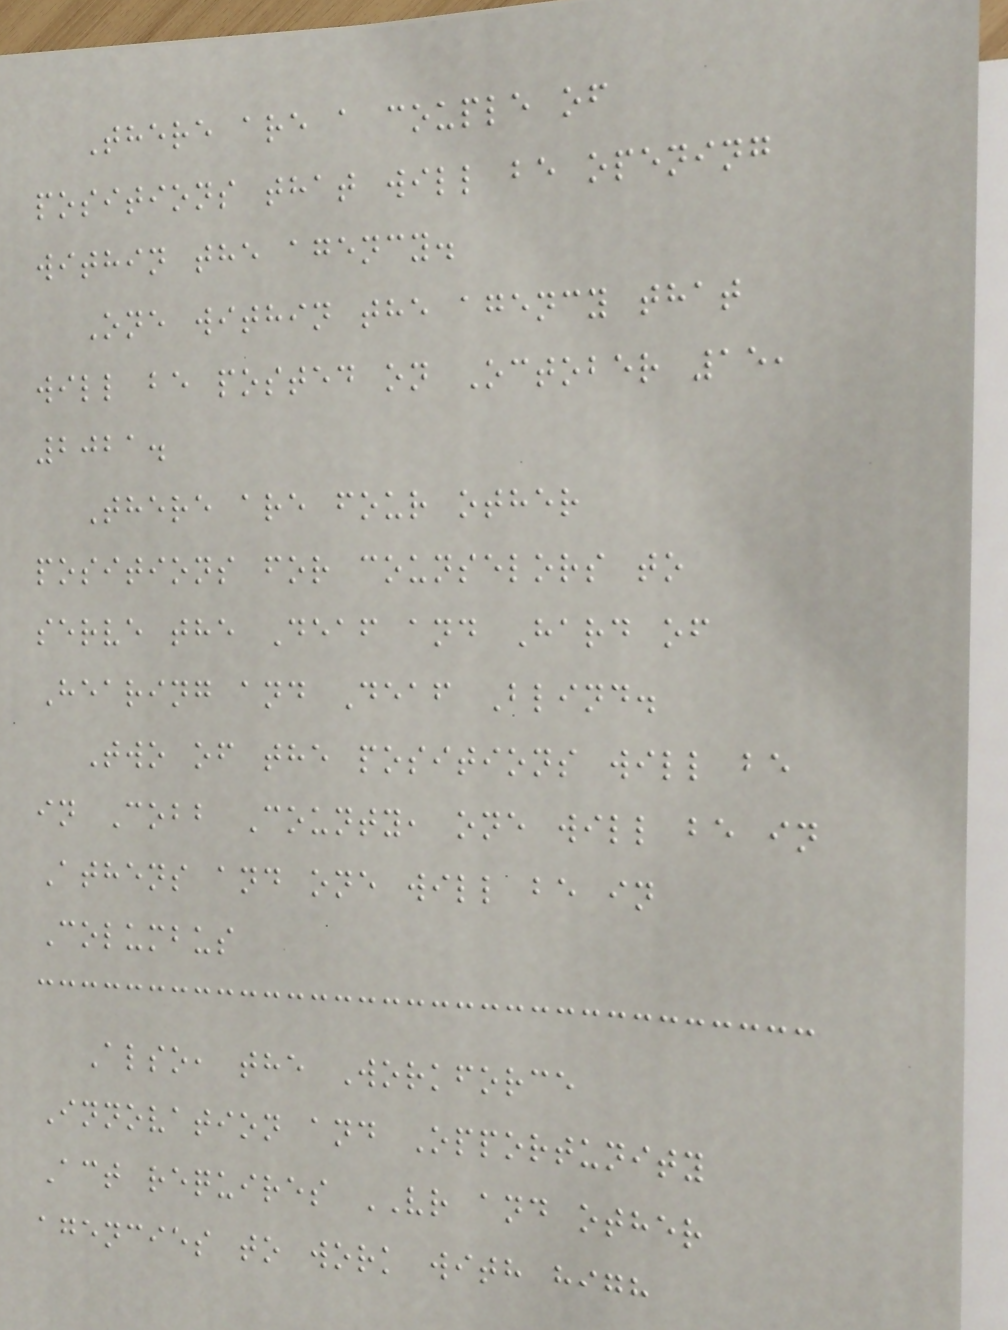There are a couple of
positions that will be opening
within the agency.
One within the agency that
will be posted on October 15,
2021.
There are four other
positions for counselors to
serve the Deaf and Hard of
Hearing and Deaf Blind.
Two of the positions will be
in Cobb County, one will be in
Athens and one will be in
Columbus
Also, the Workforce
Innovation and Opportunity
Act requires VR and other
agencies to work with high
